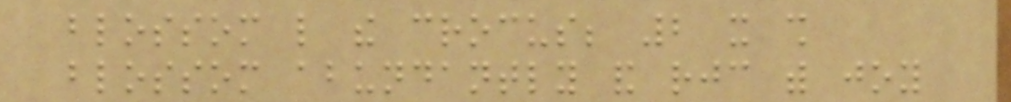blossom like the crocus; 2 it shall
blossom abundantly and rejoice with joy
